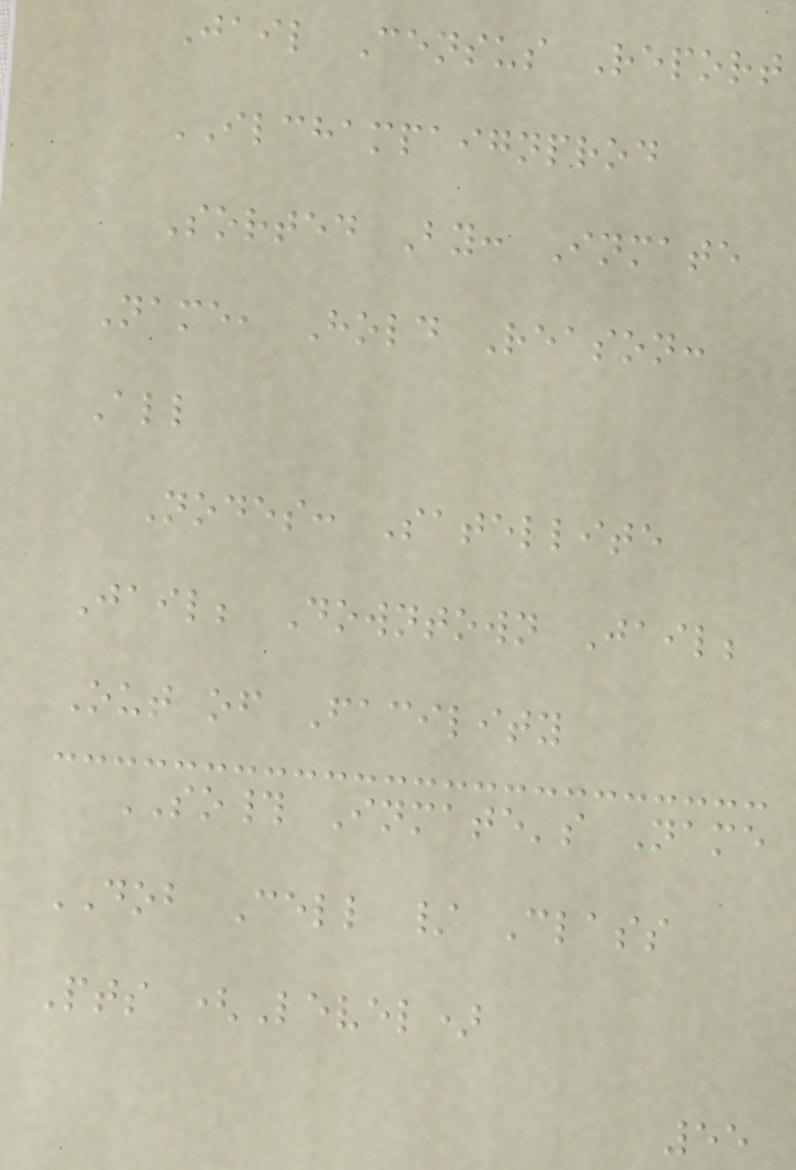Jail Census Report
ILCHAMPAIGNPROD
Sorted By: Inmate
Name, Hold Reason:
All
Nodes: Satellite
Jail; Downtown Jail;
Out of Facility
SO# Inmate's Name
DOB Cell / Class
Pts (Level)
55
